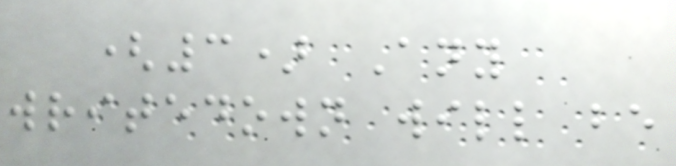(3) Any
writedown will be
